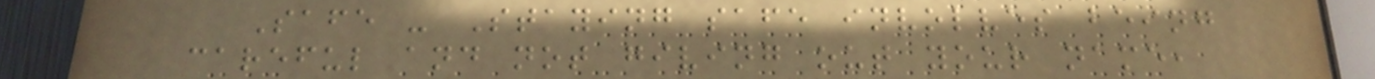Safe - Staying safe involves being
careful and not giving out your name,
